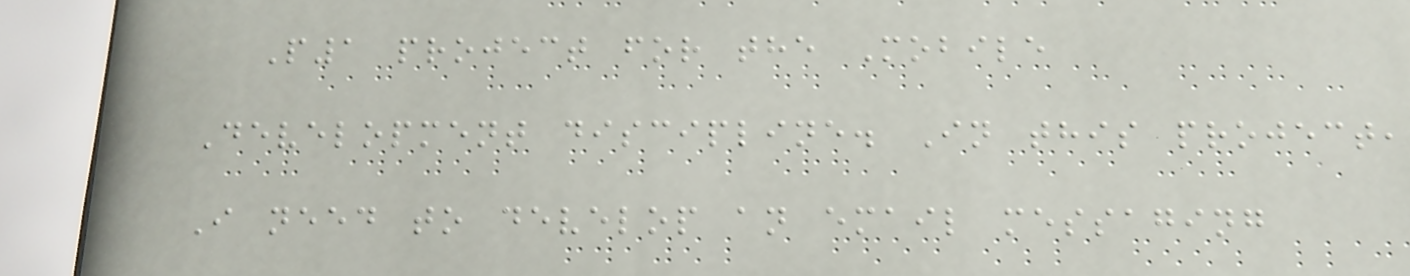P1 project for the Mobile
Development discipline. In this project,
I need to develop an email messaging
